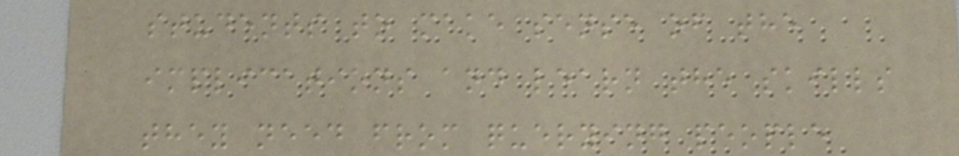students to make sense of the
implications and learn the skills
they need from querying people
